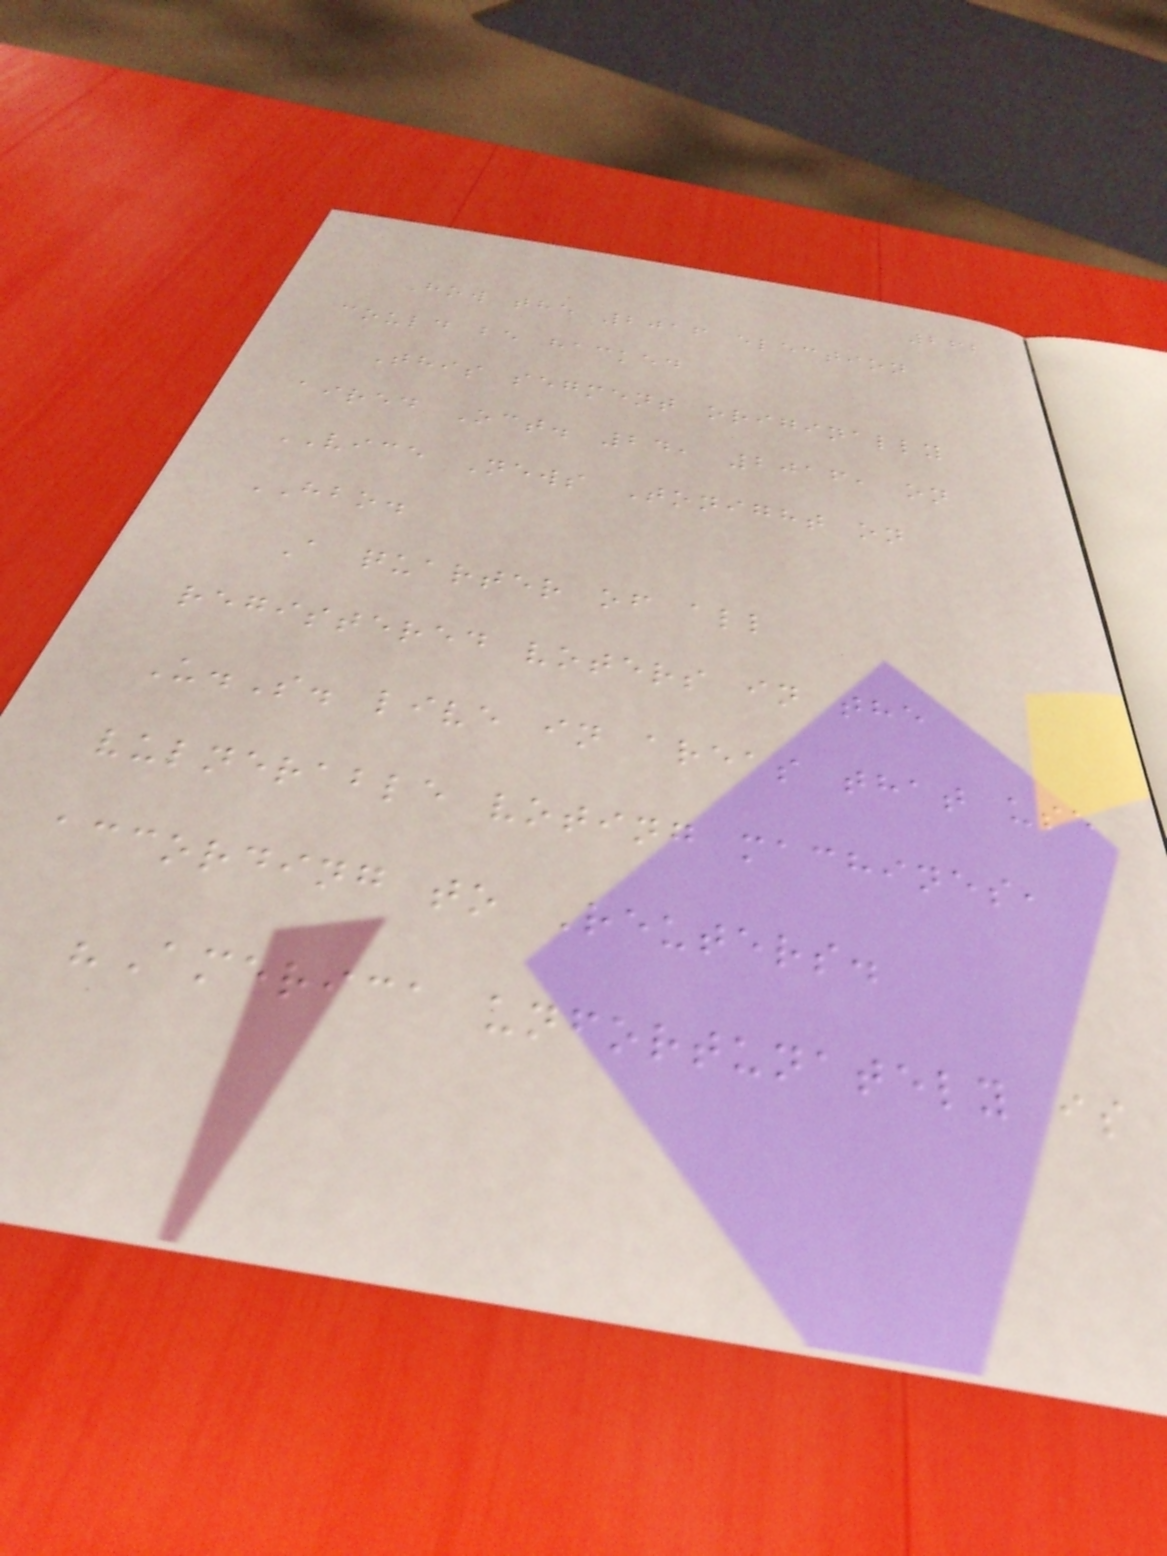262
How the 2016 election
could be hacked
This segment originally
aired Oct. 24, 2016, on
VICE News Tonight on
HBO.
A quarter of all
registered voters in the
U.S. live in areas that use
vulnerable voting machines,
according to Reuters.
"America unfortunately is
